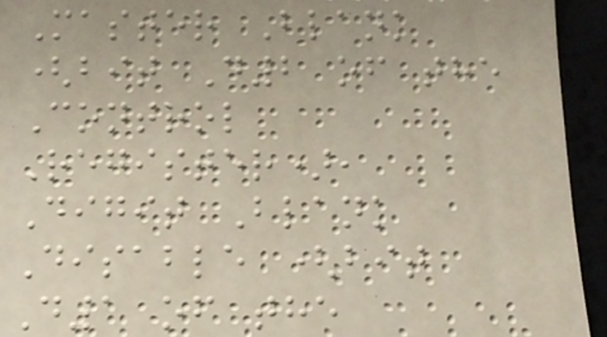Master Blank
(bit D2 of the
Control
Register),
Digit Blank
Disable (bit
D1 of the
